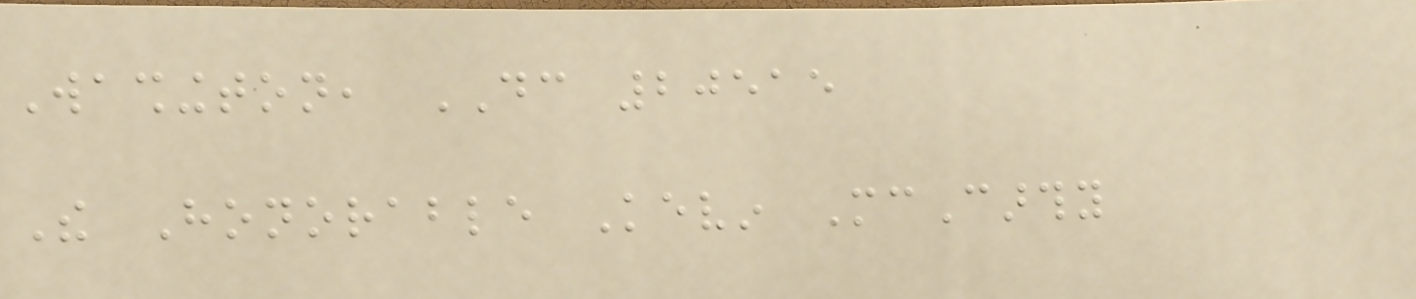Washington, DC 20515
The Honorable Kevin McCarthy
